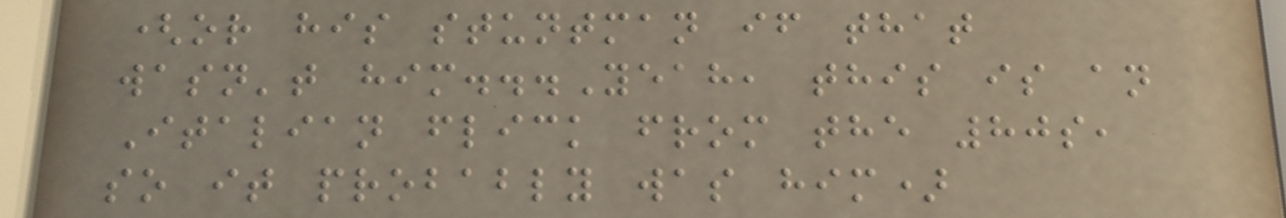(or his stuntman if that
wasn't him...Yeah, this is an
Italian flick from the 80s,
so it probably was him)
